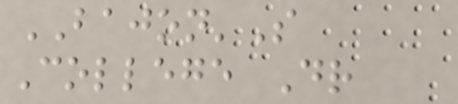BAJON'S
College Dr
